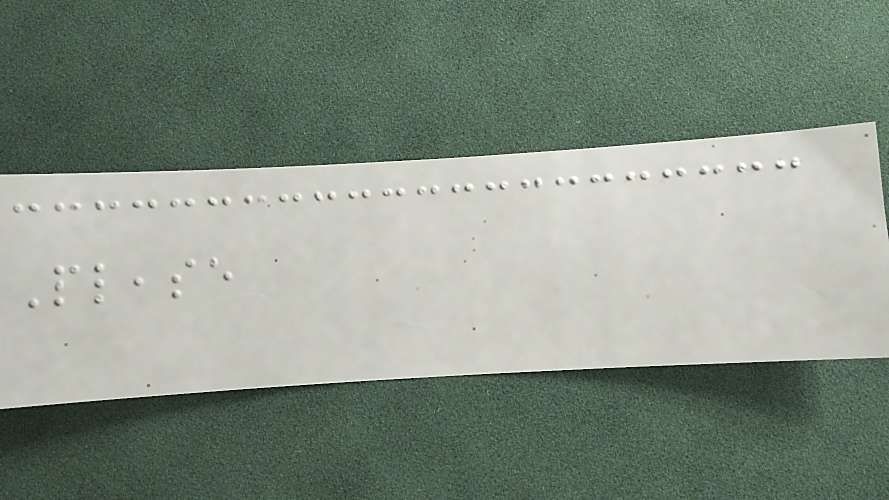Please
